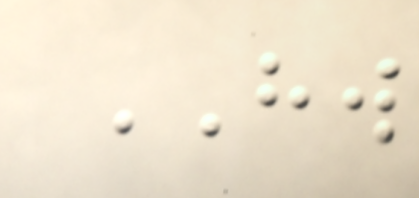HW
